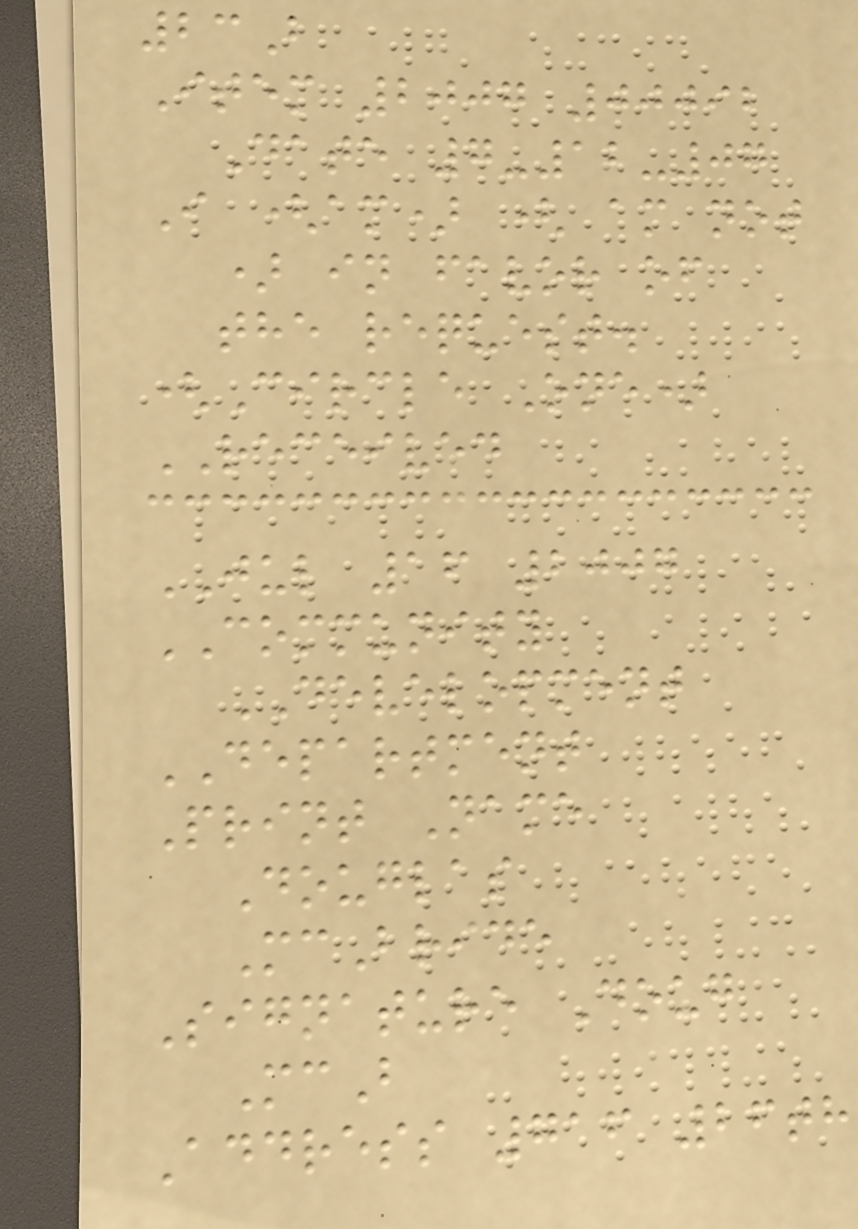23B
Item 2007 00092
Date 7-12-07
I (am) ( am not
) in favor of
the request.
(Circle One)
RECEIVED
JUL 16 2007
COMMUNITY
DEVELOPMENT
DEPARTMENT
Print Name
Douglas
McBride
Signature Doug
McB
Address 716 26th
